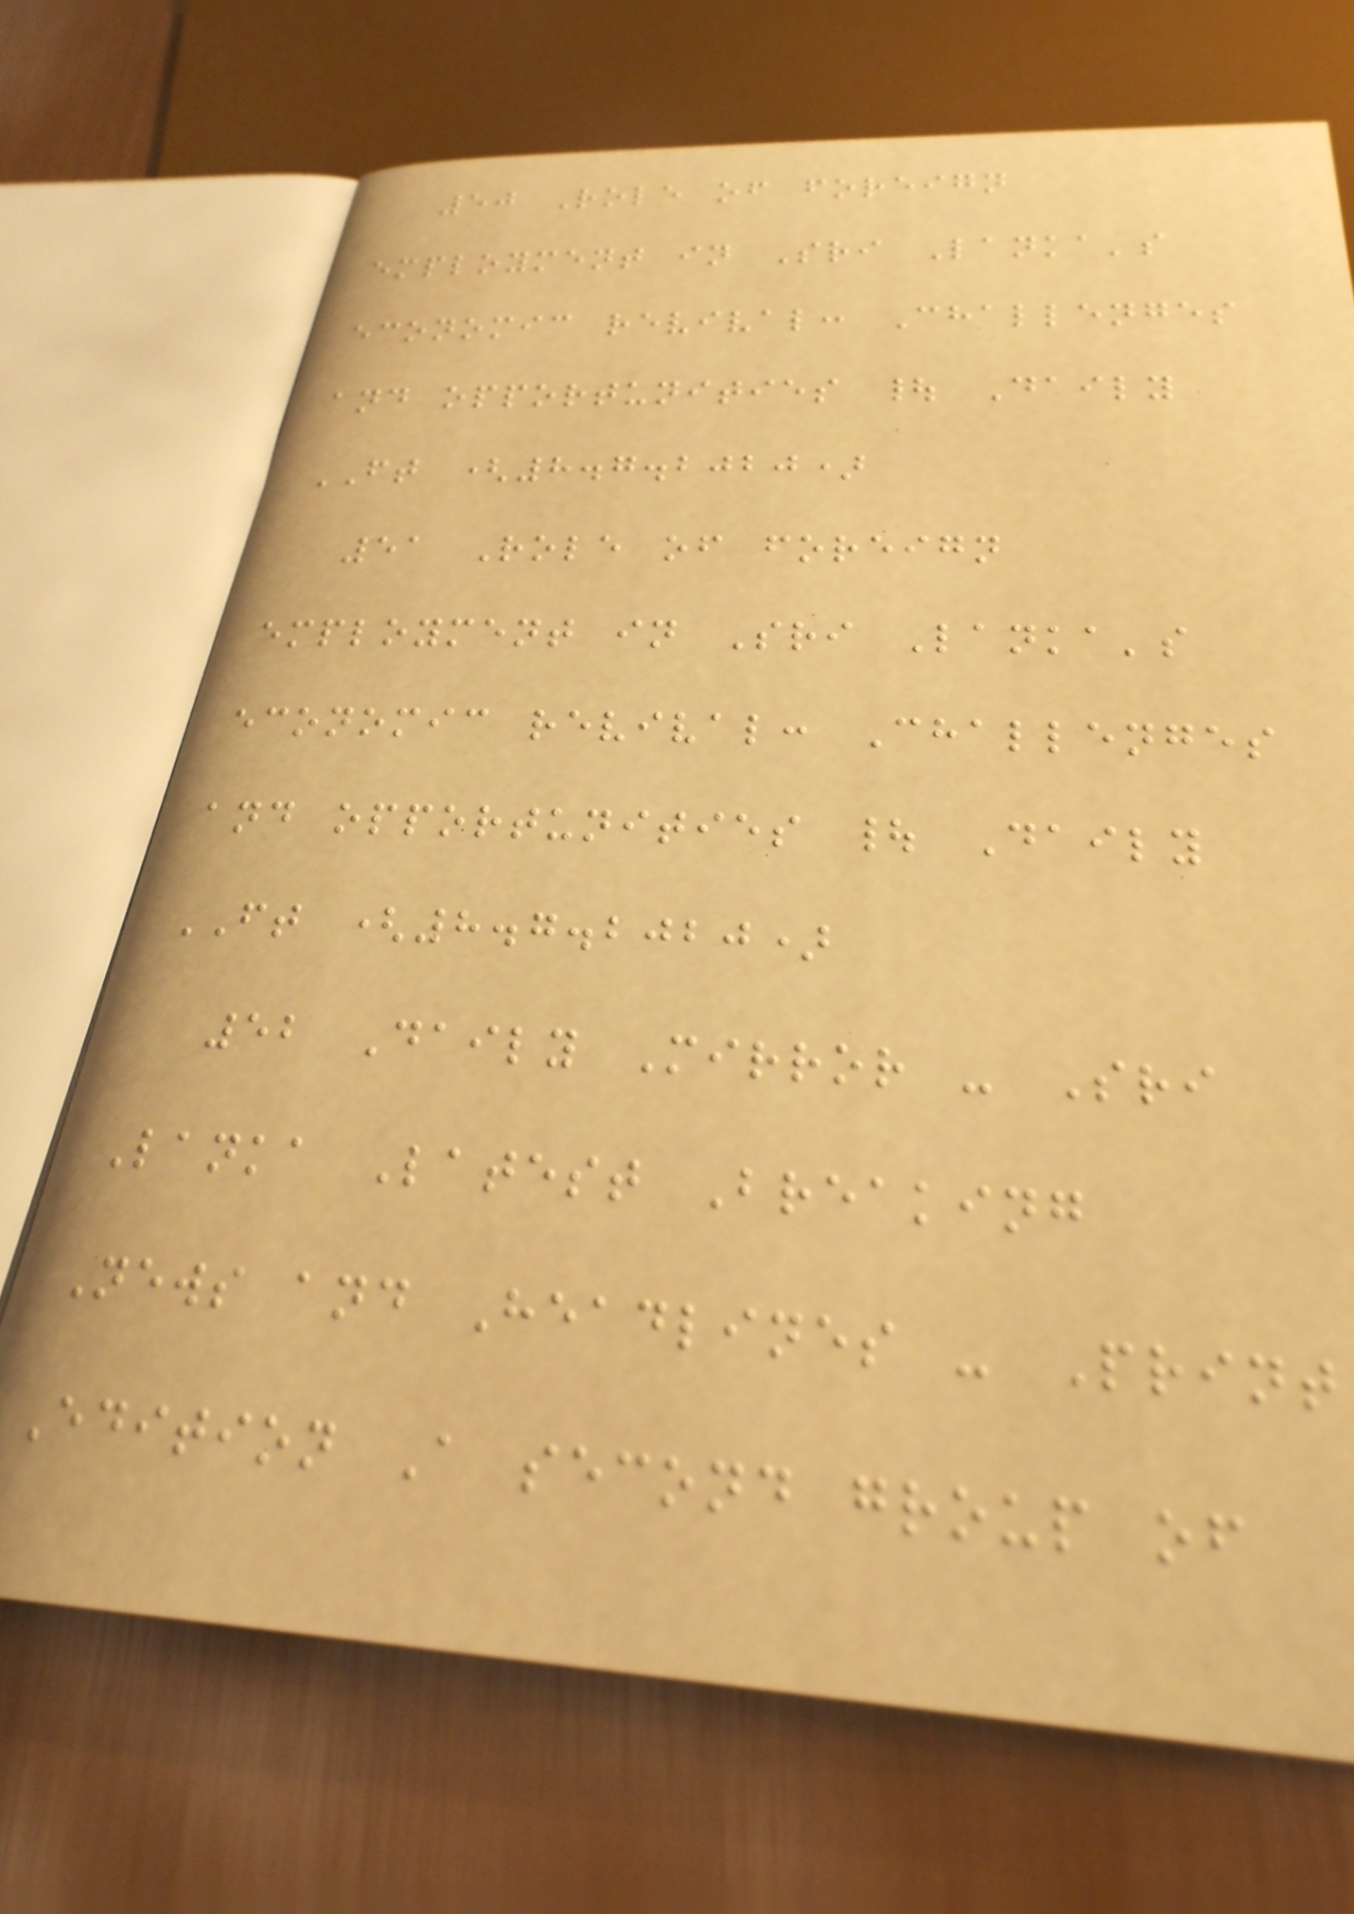50 Role of foreign
employment in Sri Lanka's
economic revival: Challenges
and opportunities | Daily
FT (8.7.2020)
51 Role of foreign
employment in Sri Lanka's
economic revival: Challenges
and opportunities | Daily
FT (8.7.2020)
52 Daily Mirror - Sri
Lanka Latest Breaking
News and Headlines - Print
Edition A second group of
